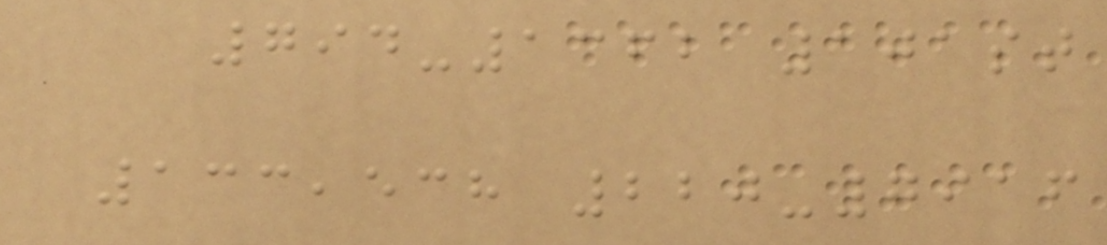794-1362 101st
133,538 220-7916
